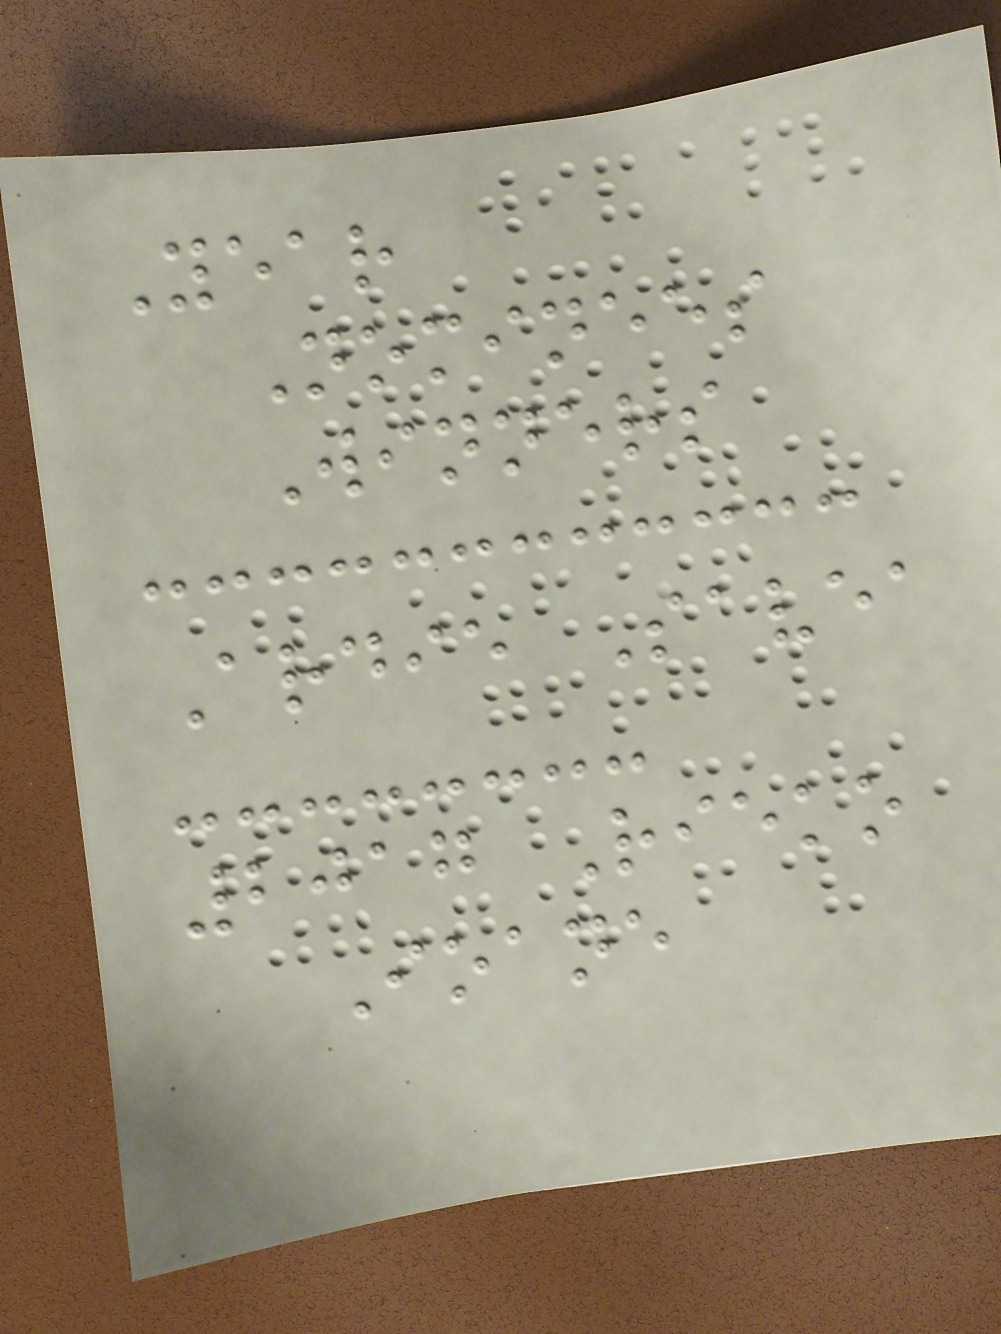Year
Nominees
Winners
Ardie Savea
2017 Rieko
Ioane
